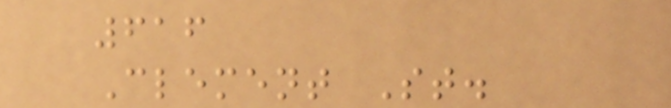616
Clement St.
